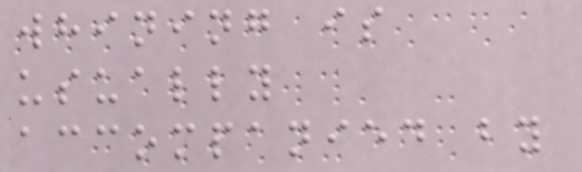whining is
usually
accompanied by
